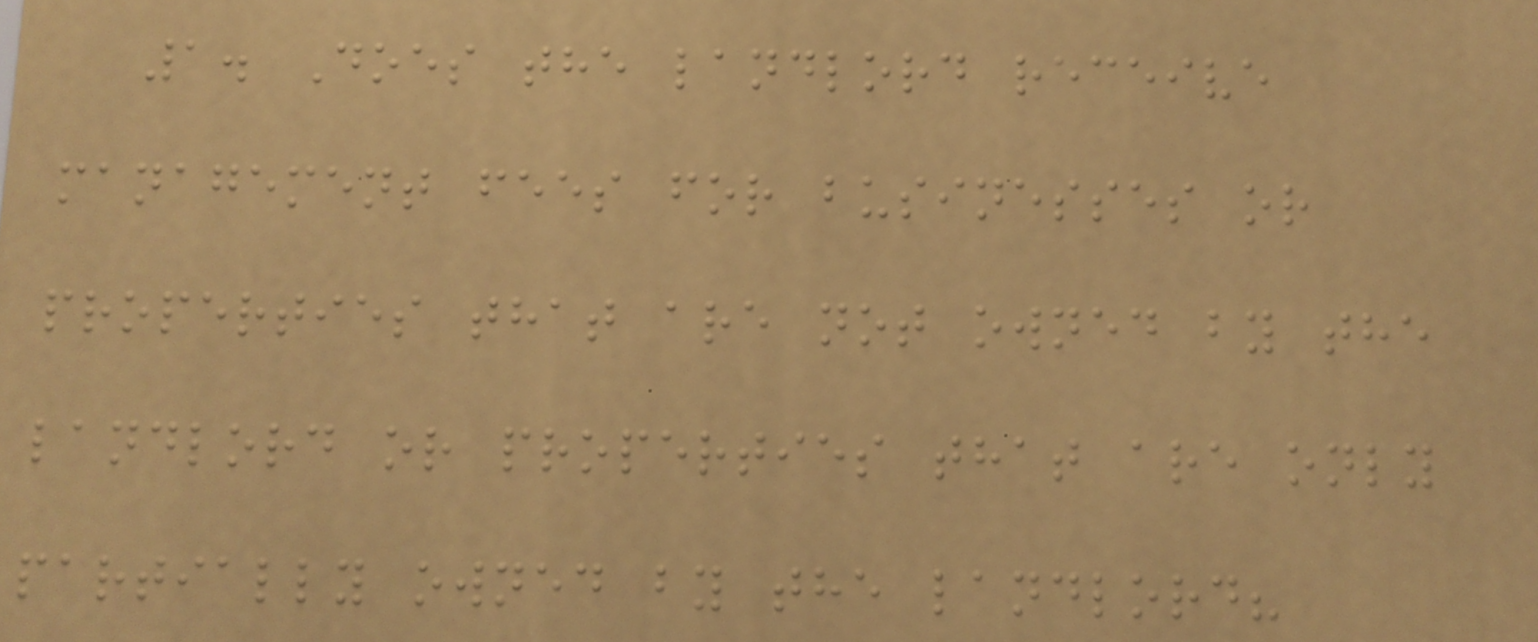1. Does the landlord receive
management fees for businesses or
properties that are not owned by the
landlord or properties that are only
partially owned by the landlord?
